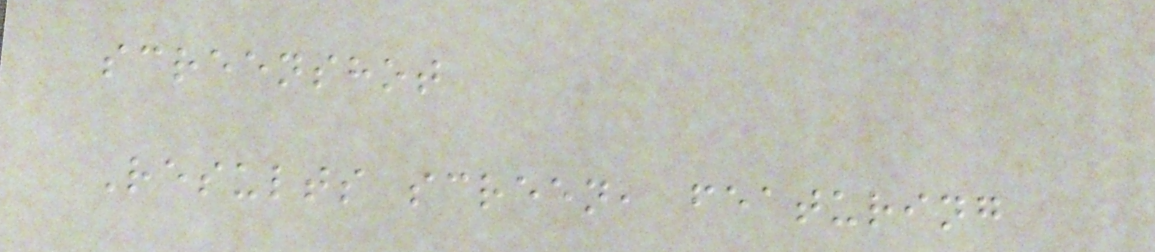screenshot
Results screen, featuring
